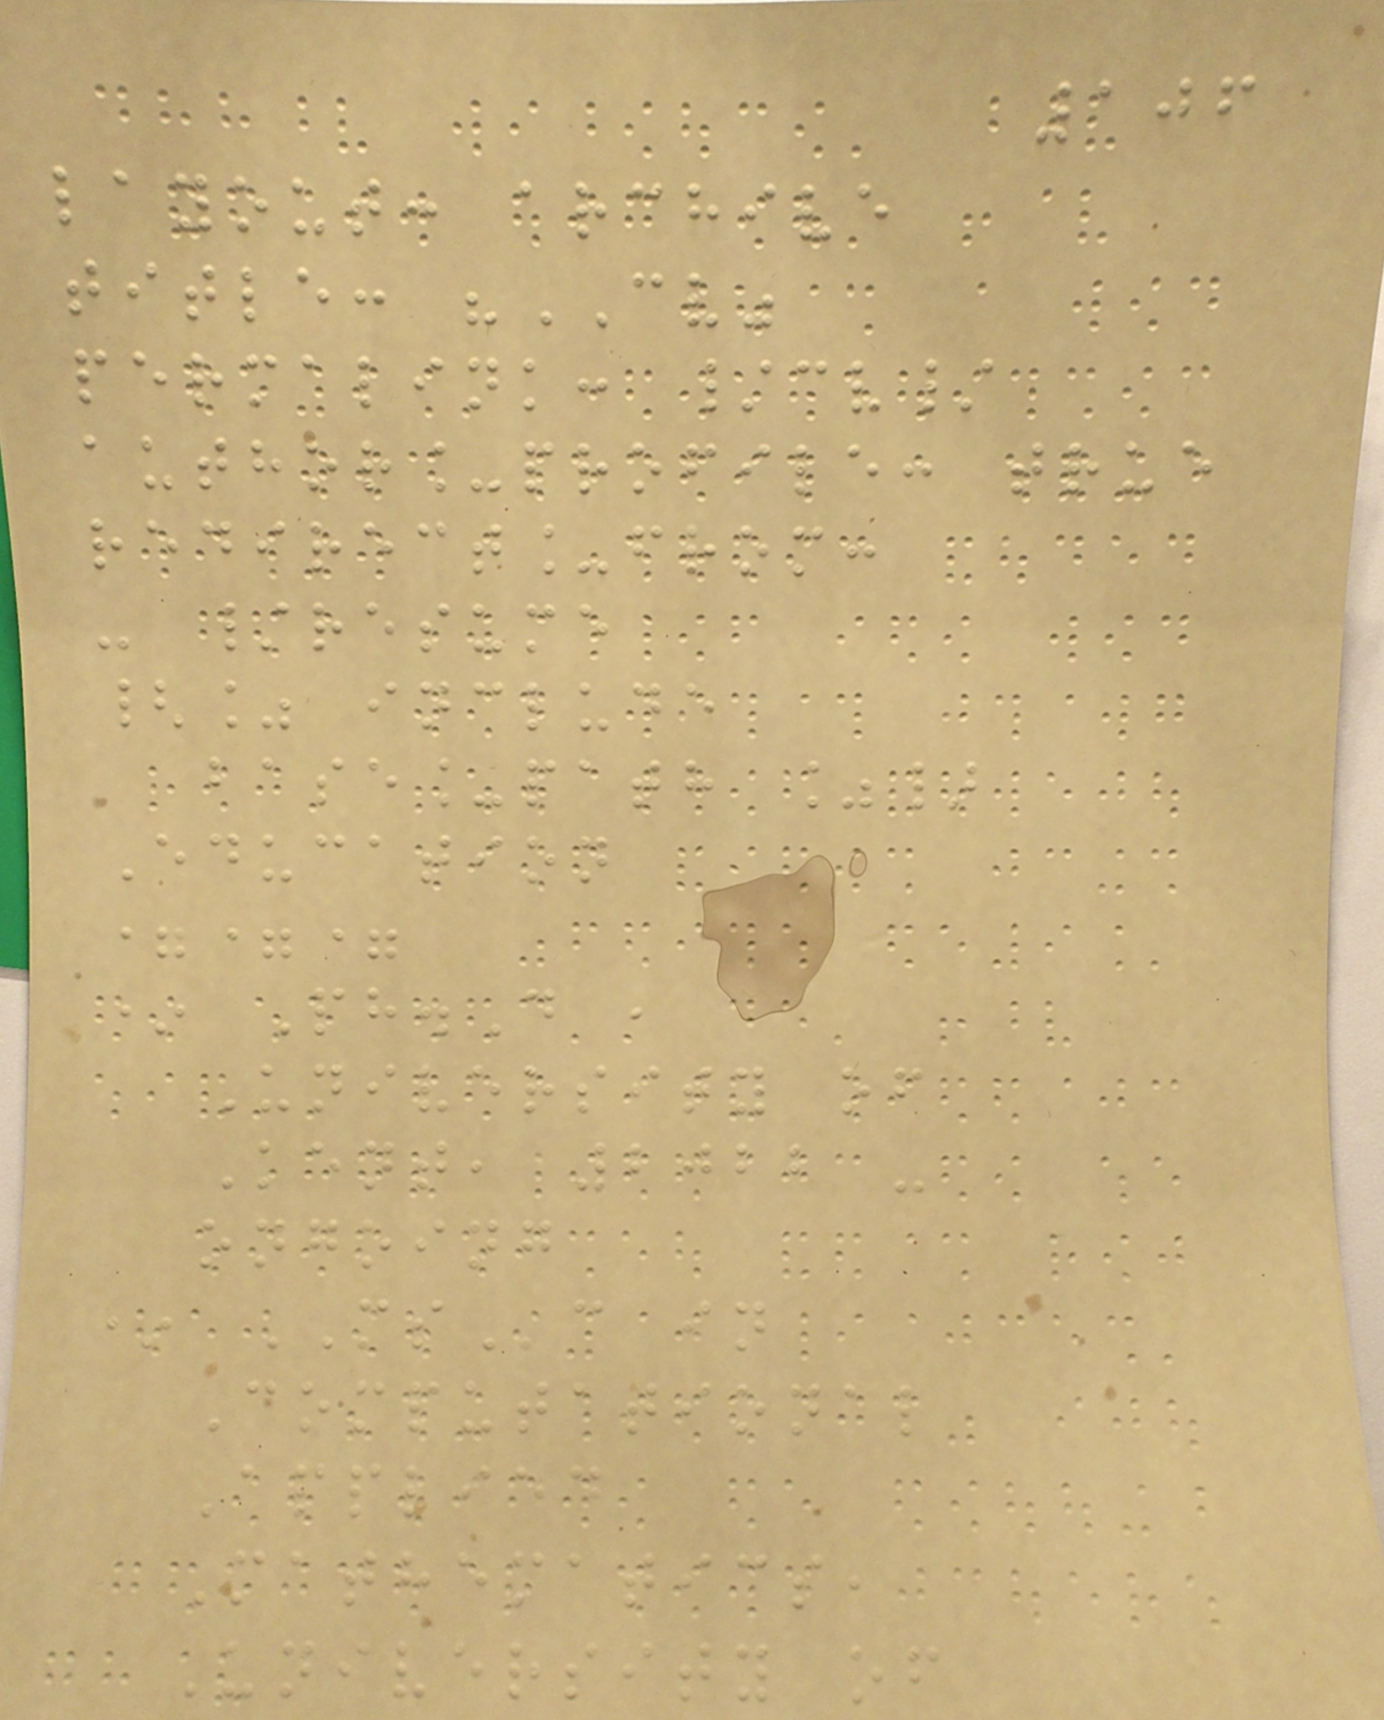106
layout: archive
title: "CV"
permalink: /cv/
author_profile: true
redirect_from:
- /resume
{% include
base_path %}
Education
===
* Ph.D ,
University of
Kent, 2022 -
ongoing
* MSc in
Computational
Applied
Mathematics,
University of
